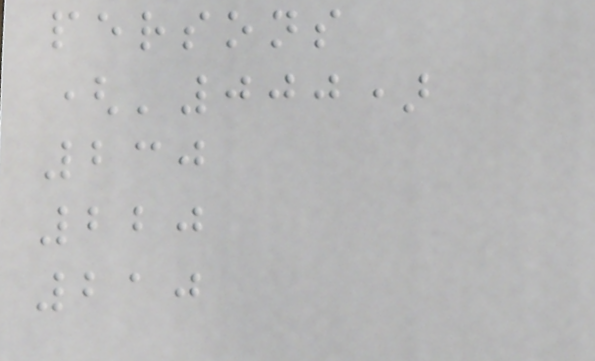persons
('000)
230
220
210
